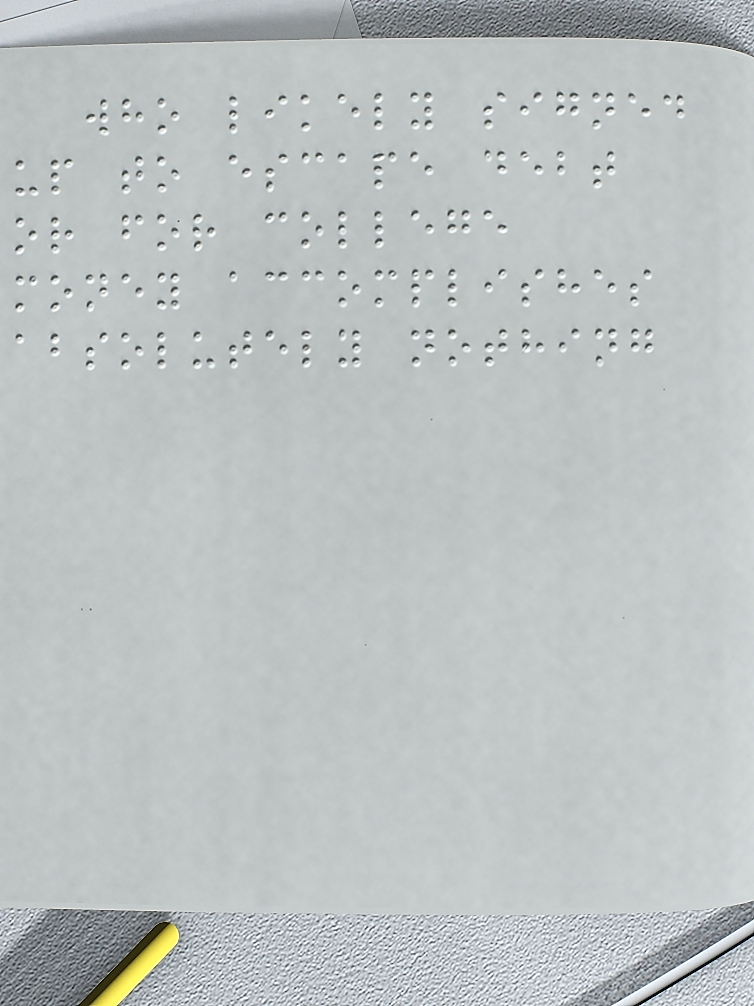who likely signed
up to escape debt
or for college
money accomplishes
absolutely nothing
